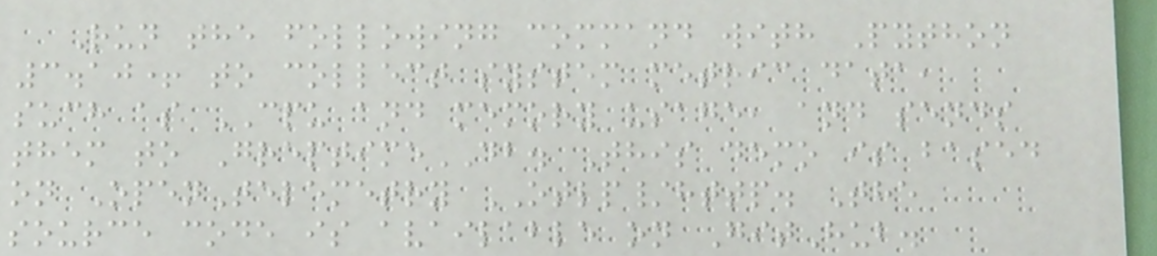Run the following command with Python
3.10+ to collect system metric data,
such as CPU and memory usage, and sends
them to GreptimeDB. This demo is based
on OpenTelemetry OTLP/http. The
source code is available on GitHub.
